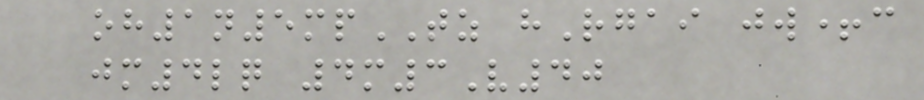oh1n5mpTZ hRgai jw+c
jm4lq 4m3V40
